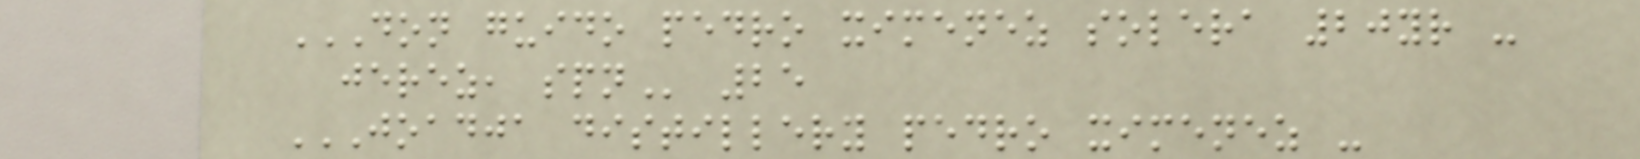DON GUIDO PEDRO XIMENEZ SOLERA 20YR -
JEREZ, SPN 25
JOADJA DISTILLERY PEDRO XIMENEZ -
